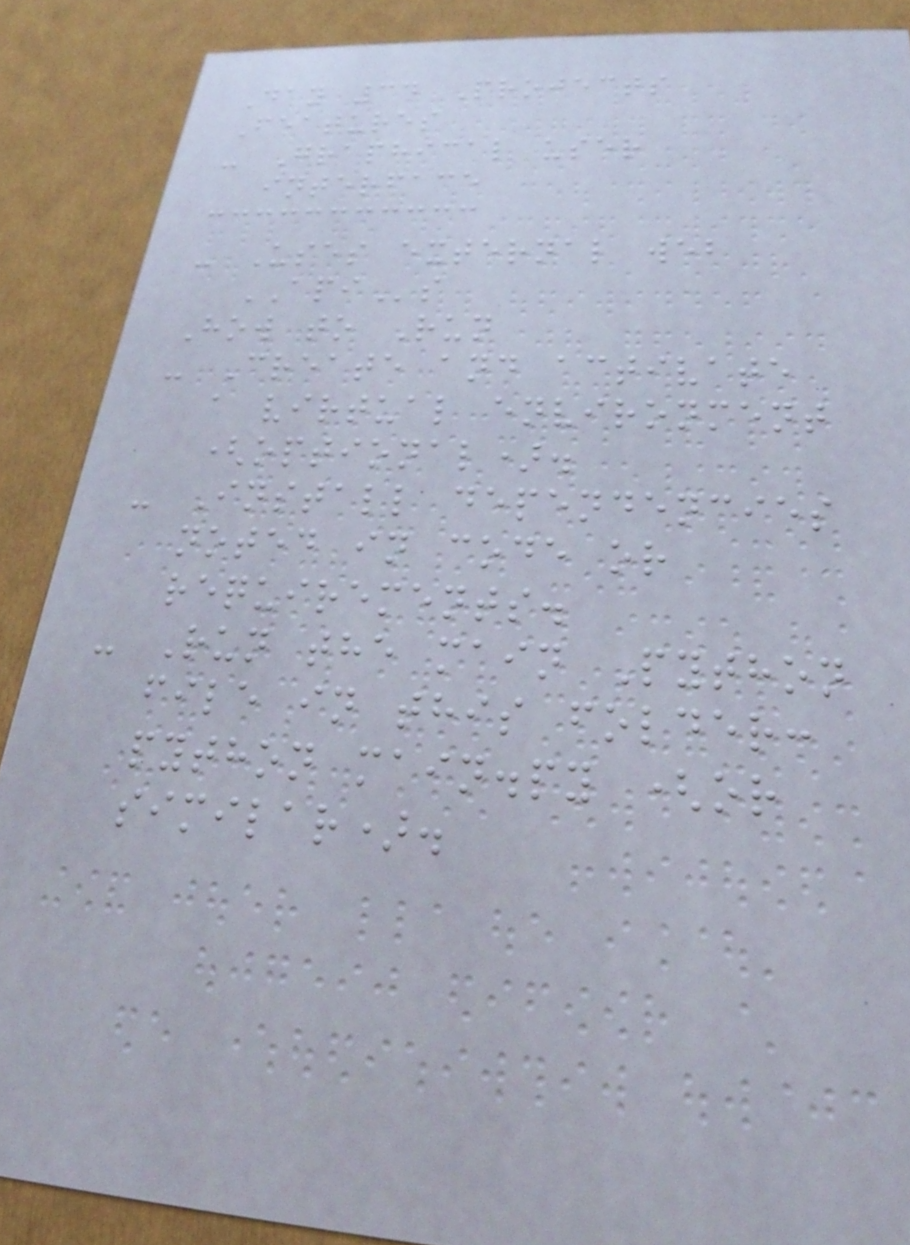Day 34 Projects
Features
- Graphical user
interface
- Uses external web
APIs
How to Run
- Create and activate
a virtual environment
(optional).
- Install dependencies
noted in code or
requirements.
- Run the main Python
file in this folder:
python main.py (or
similar).
